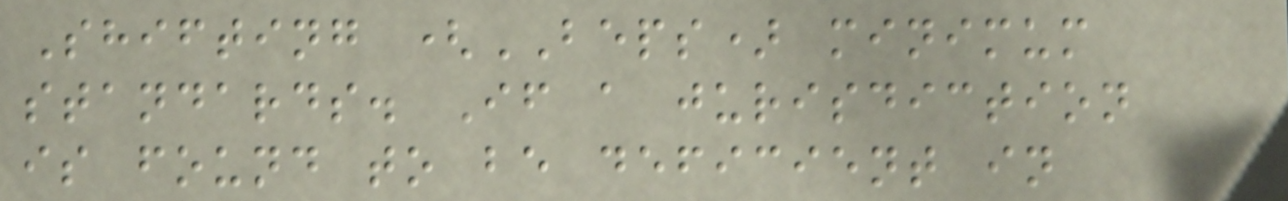Shifting (BEPS) minimum
standards. If a jurisdiction
is found to be deficient in
